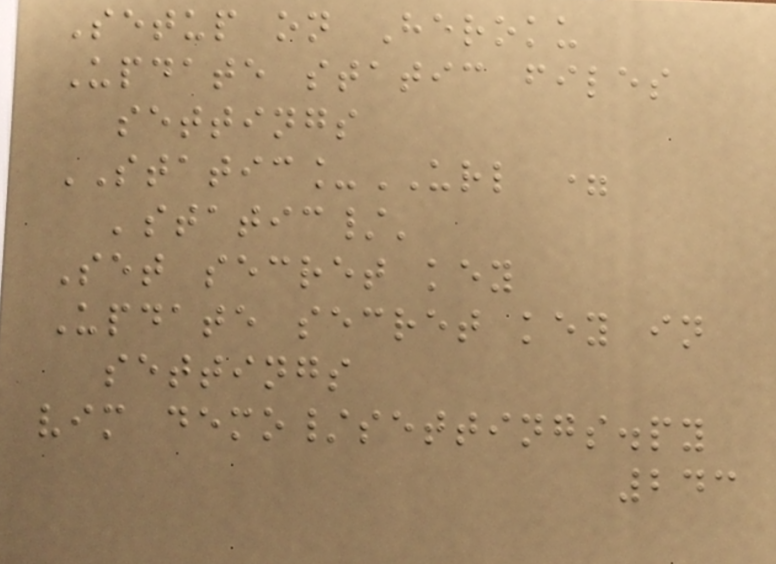Setup on Heroku
Update static files
settings
STATIC_URL =
'static/'
Set secret key
Update secret key in
settings
vim demo/settings.py
243
